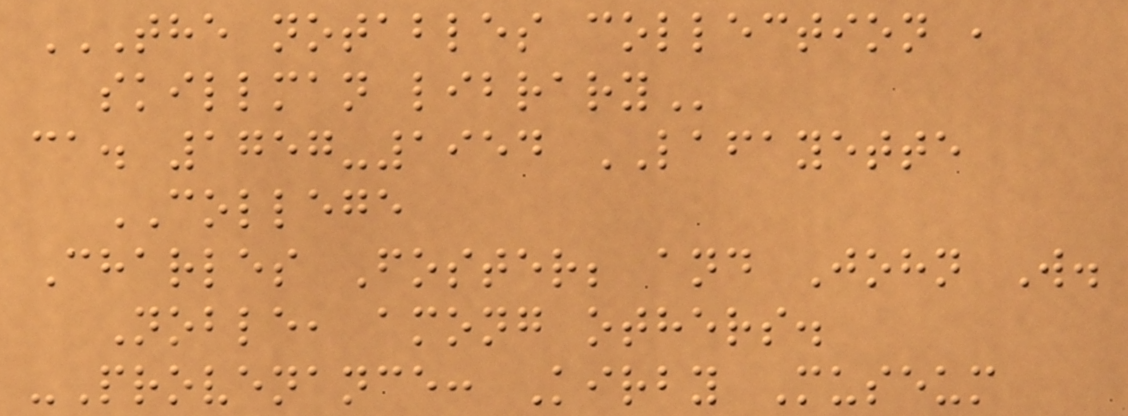THE NOTABLES COLLECTION ,
SKILLMAN LIBRARY
ca. 1757-1954 LAFAYETTE
COLLEGE
Charles Foster; and John W.
Noble, among others.
-Provenance: Kirby Museum
